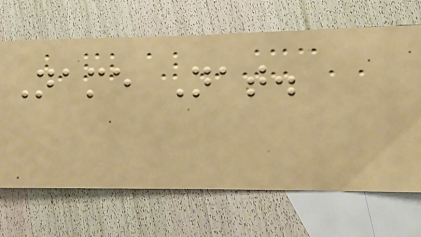Name Nat.
